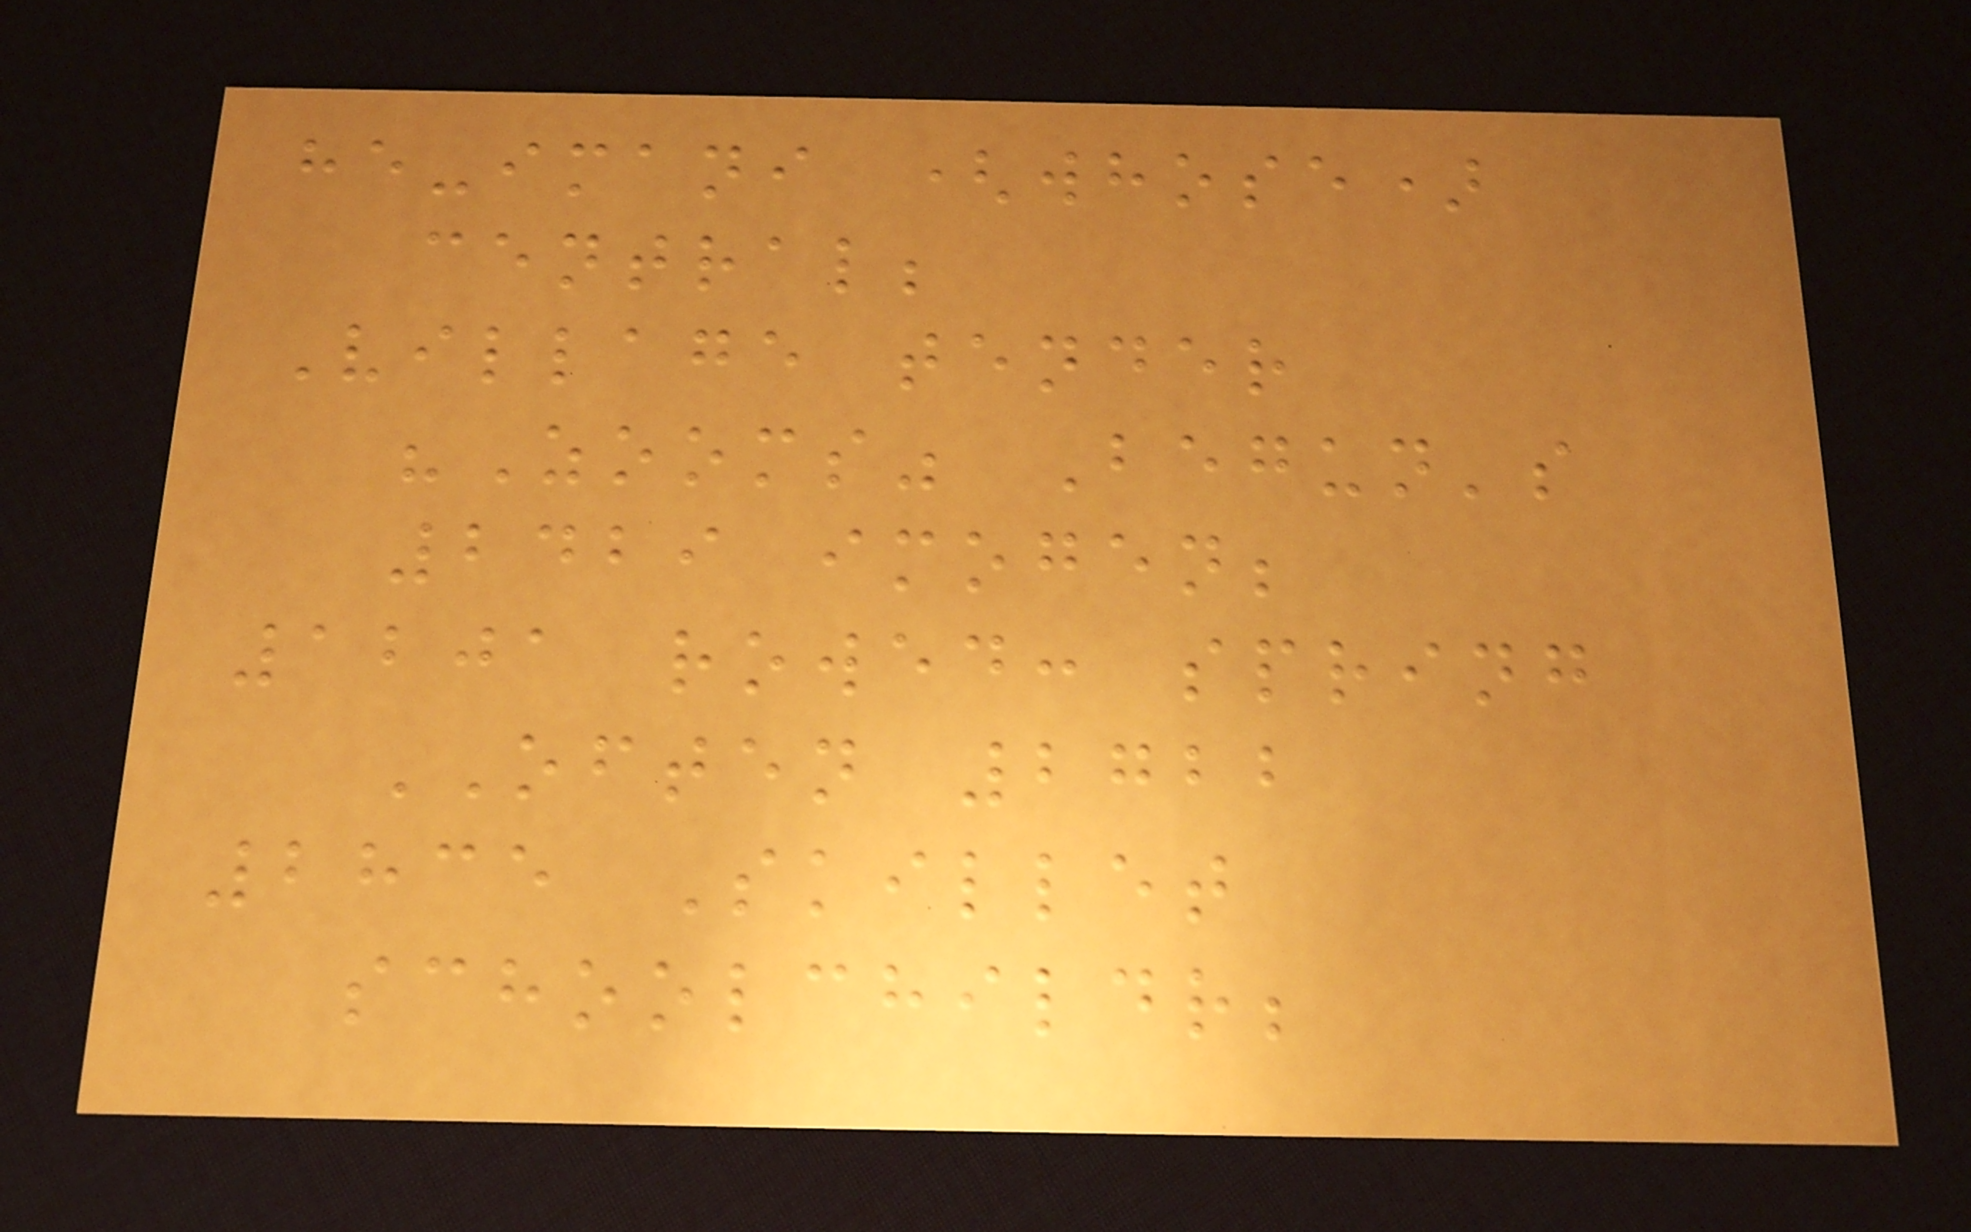he-imani (whose)
central;
Village tender
"Zooms" Begun's
2429 imogen;
1201 rowed: spring
OFTEN 2722
2835 Skillet
schoolchildr;
